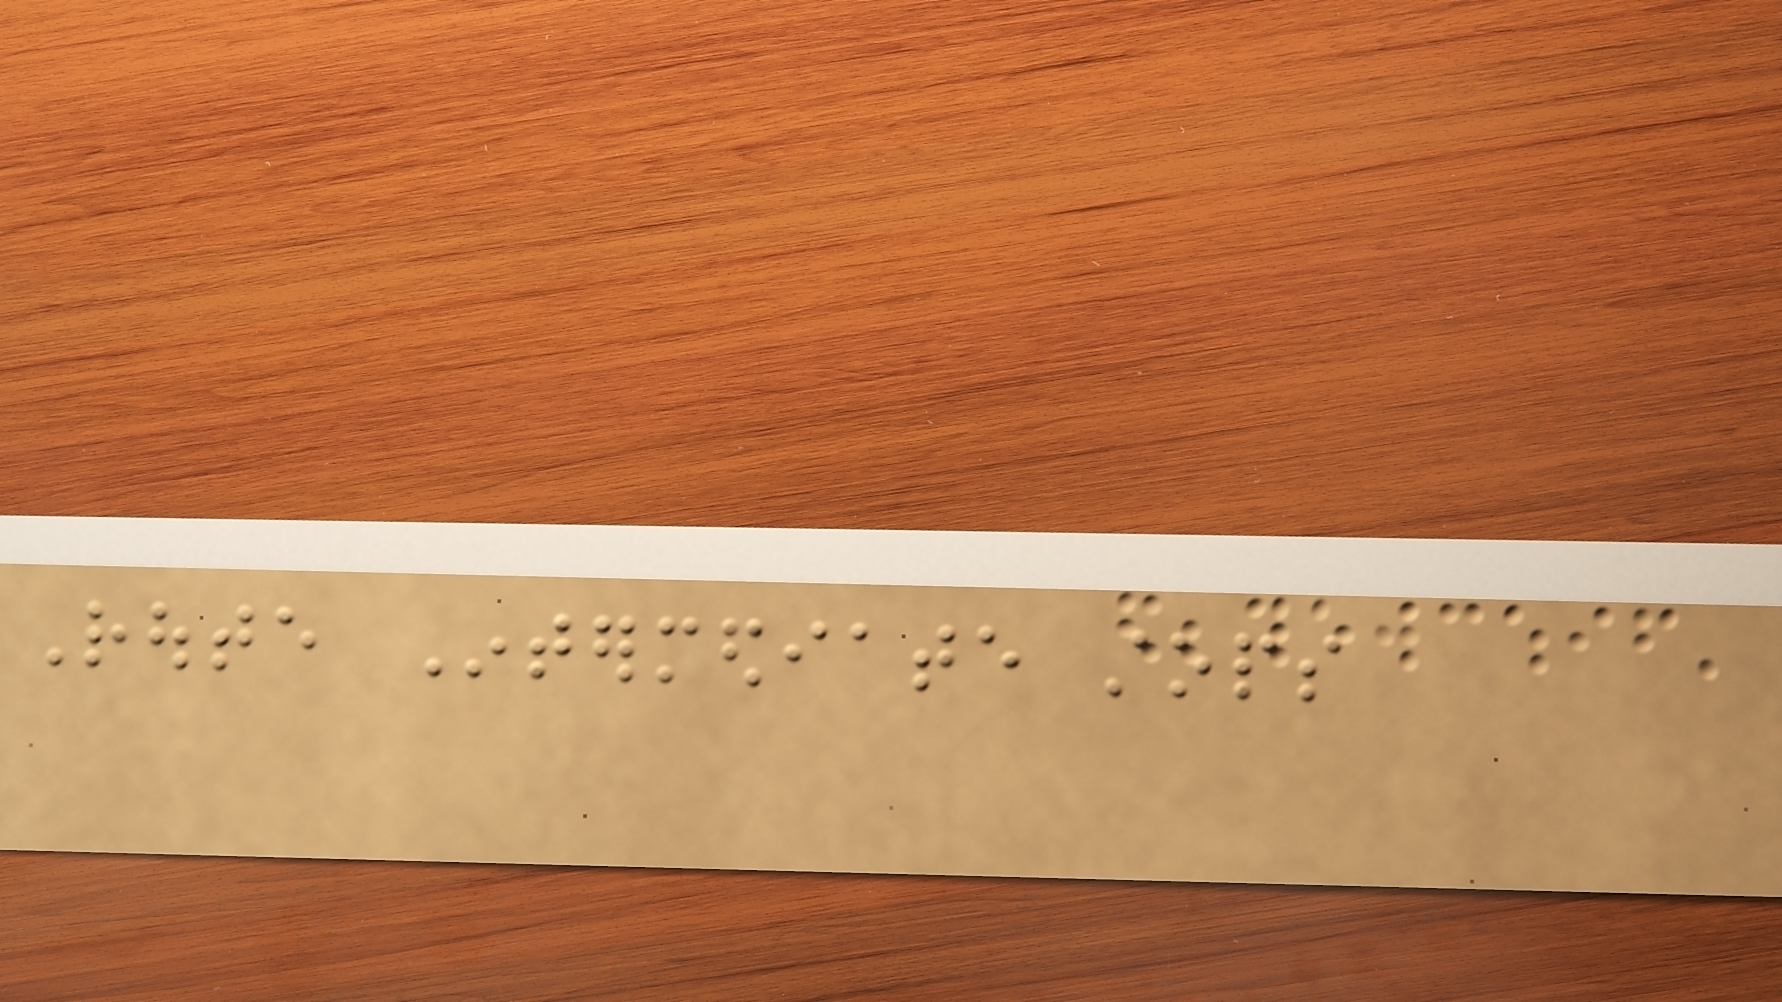Route Intermediate stops
